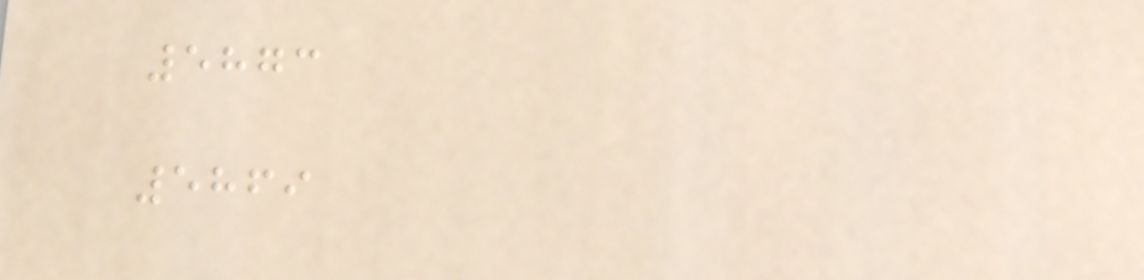5873
5869
